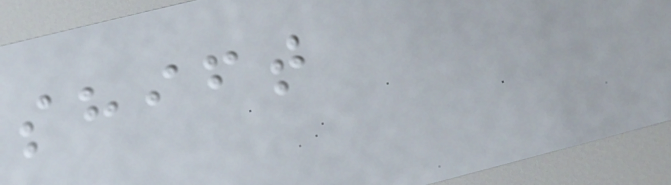shift
